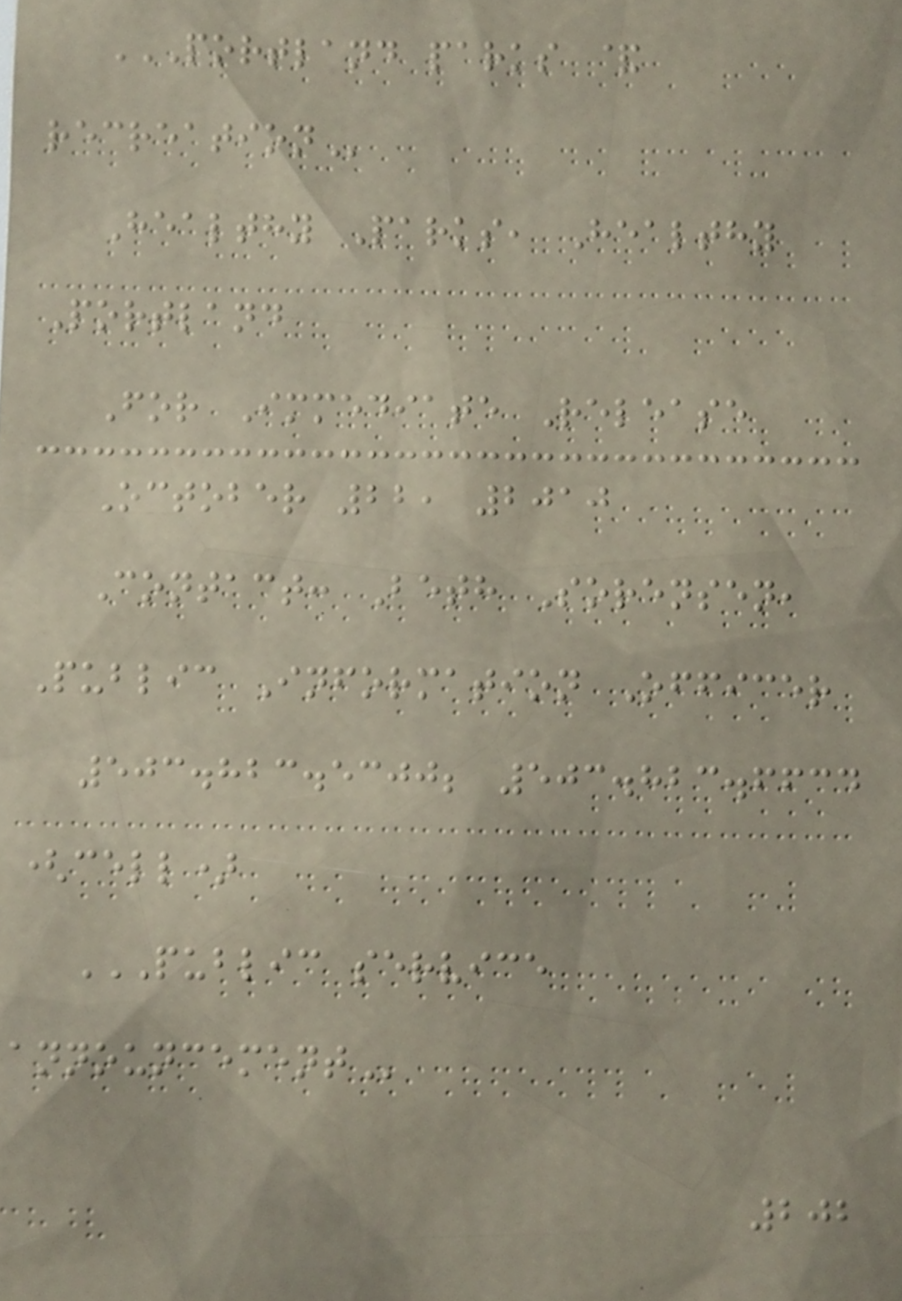PORTLAND PARKS &
RECREATION
Healthy Parks, Healthy
Portland
For Immediate Release
October 22, 2010
Contact: Beth Sorensen,
Public Information Officer
503.823.5300; 503.823.6634
(cell)
PUBLIC SERVICE
ANNOUNCEMENT
202
